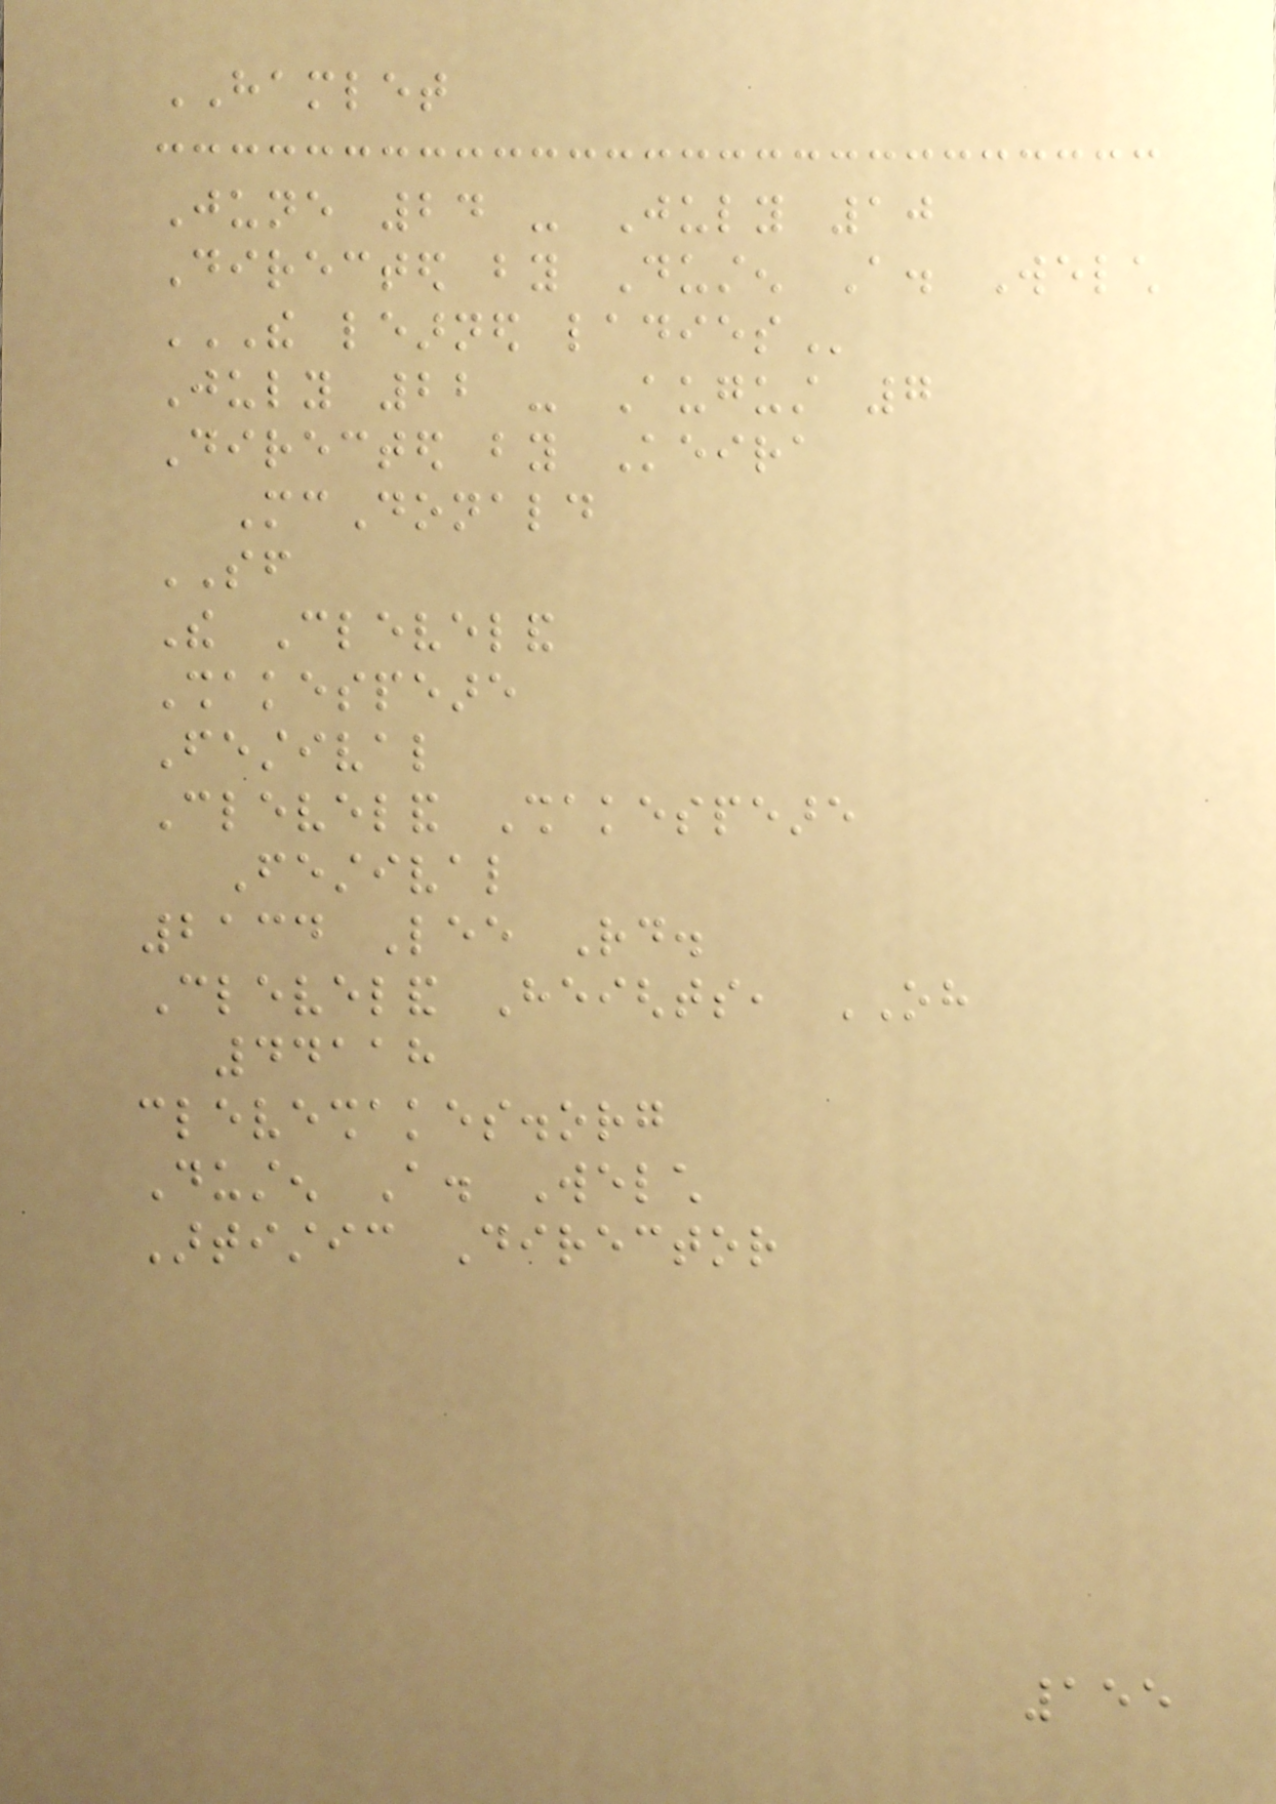HAMLET
June 24 - July 10
Directed by Dusten A. Welch
THE LEARNED LADIES
July 22 - August 7
Directed by Keira
McDonald
SF
The Cleveland
Shakespeare
Festival
Cleveland Shakespeare
Festival
2134 Lee Rd.
Cleveland Heights, OH
44118
cleveshakes.org
Dusten A. Welch
Artistic Director
155
